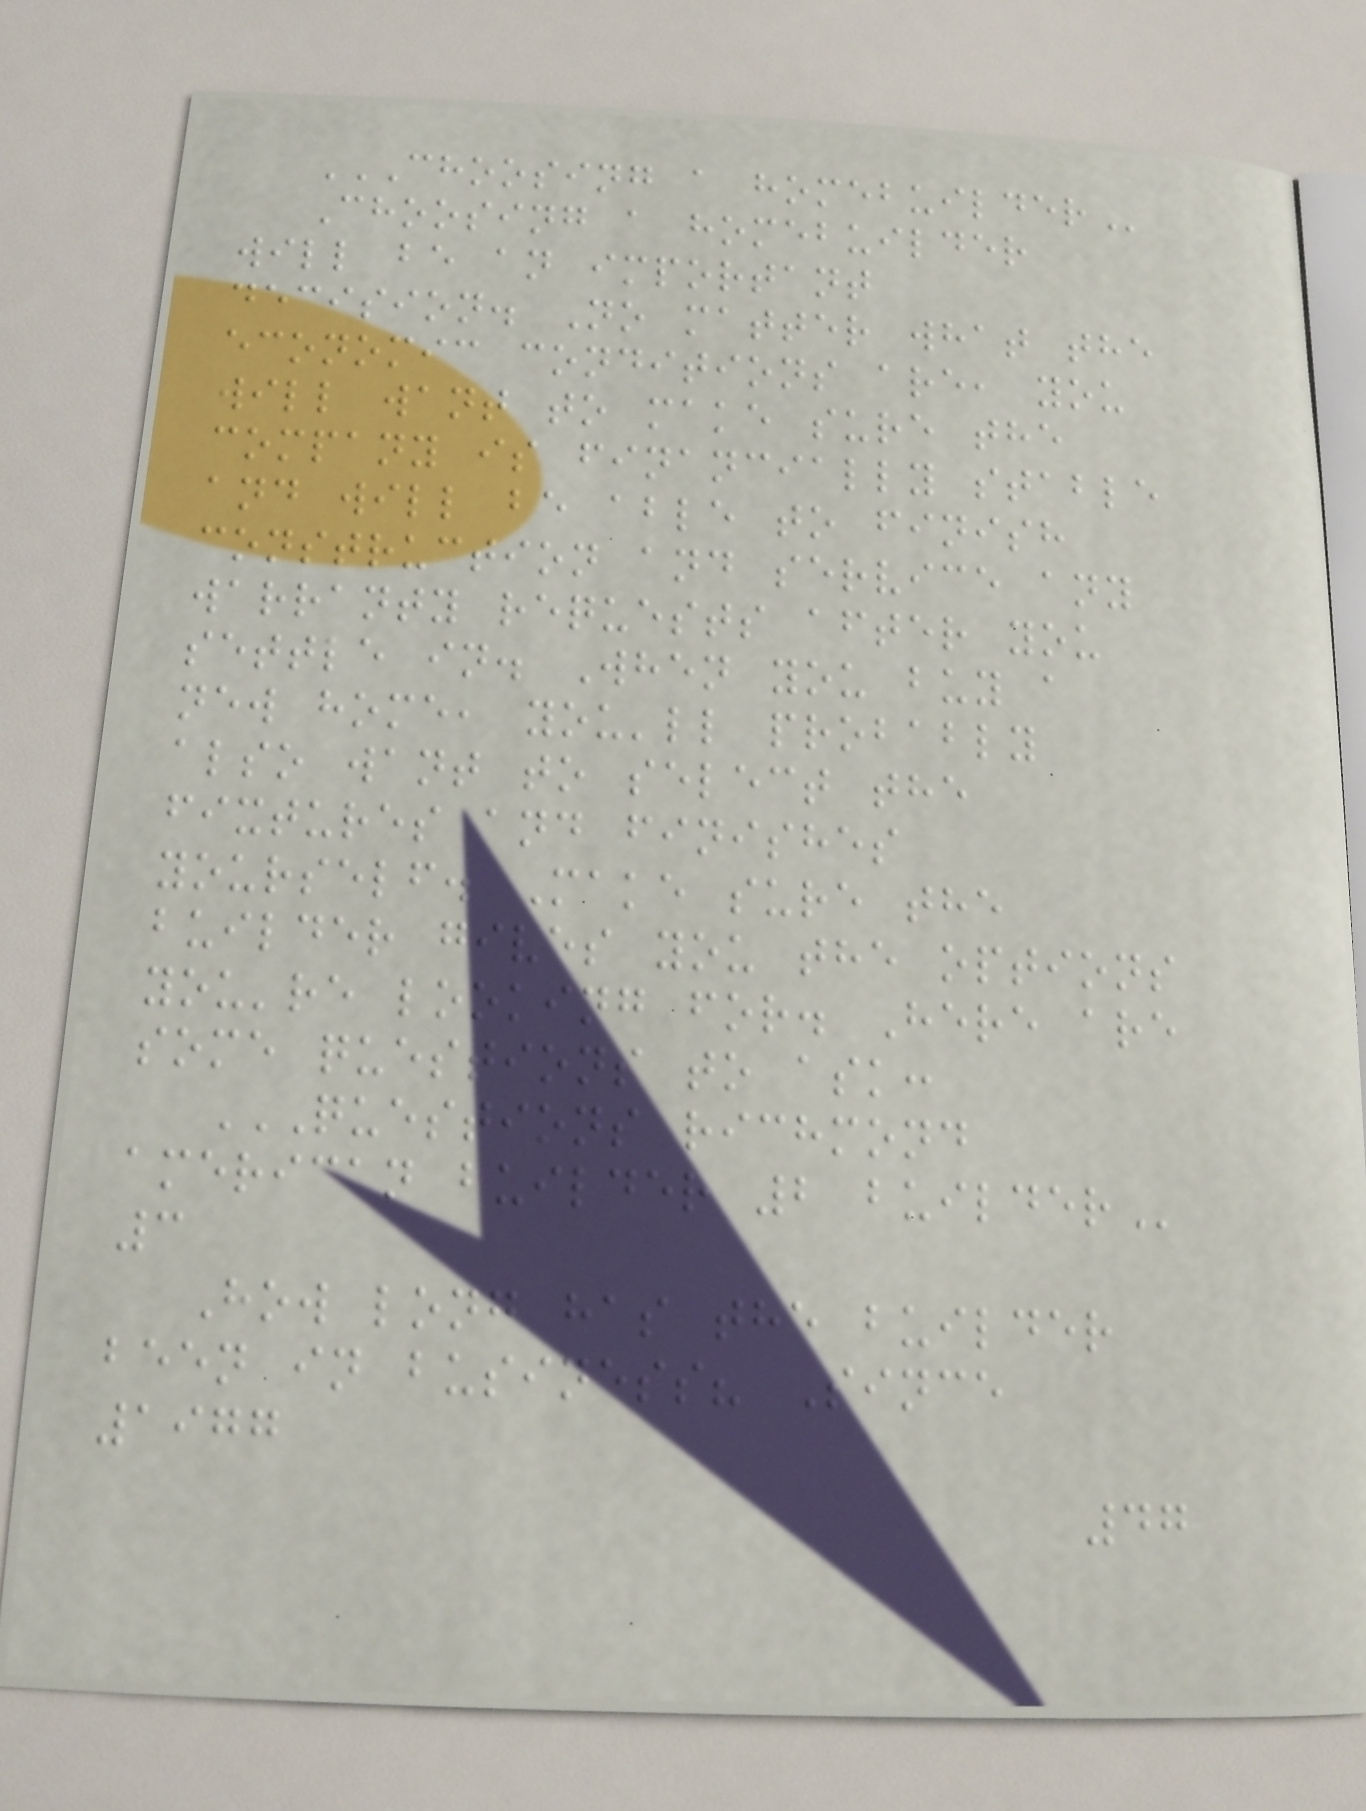CHOOSING A HOMEBUILDER
Choosing a homebuilder
will be an important
decision. No matter what the
economic conditions are, you
will want to make sure the
company is financially stable
and will be able to finish
construction and service any
warranty requests after you
settle in. When you buy a
new home, you'll probably
also want to select the
fixtures and finishes
yourself. Make sure the
builder gives you the options
you're looking for. Here are
some questions to ask:
QUESTIONS RICHMOND
AMERICAN BUILDER 2 BUILDER
3
How long has the builder
been in business? Since
1977
47
